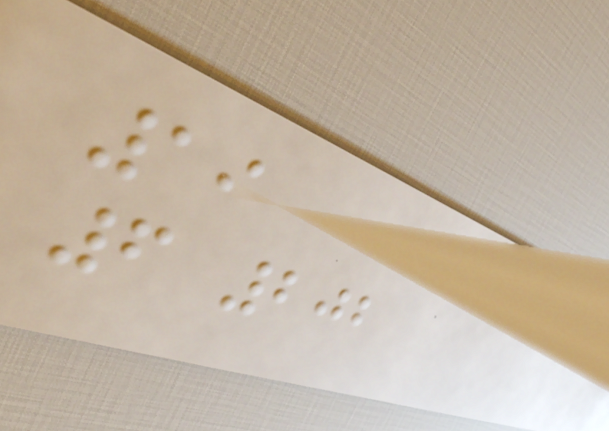19
6 202
